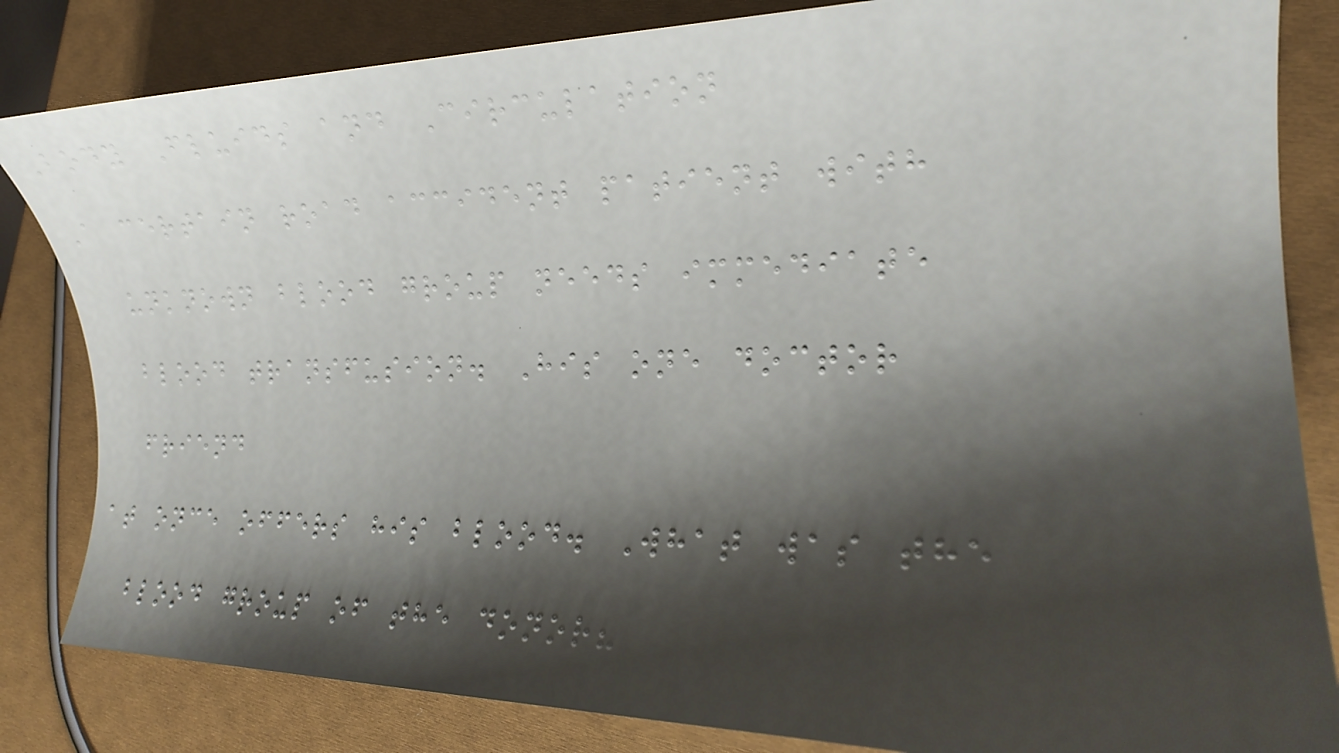Body Fluids and Circulation
A certain road accident patient with
unknown blood group needs immediate
blood transfusion. His one doctor
friend
at once offers his blood. What was the
blood group of the donor?
